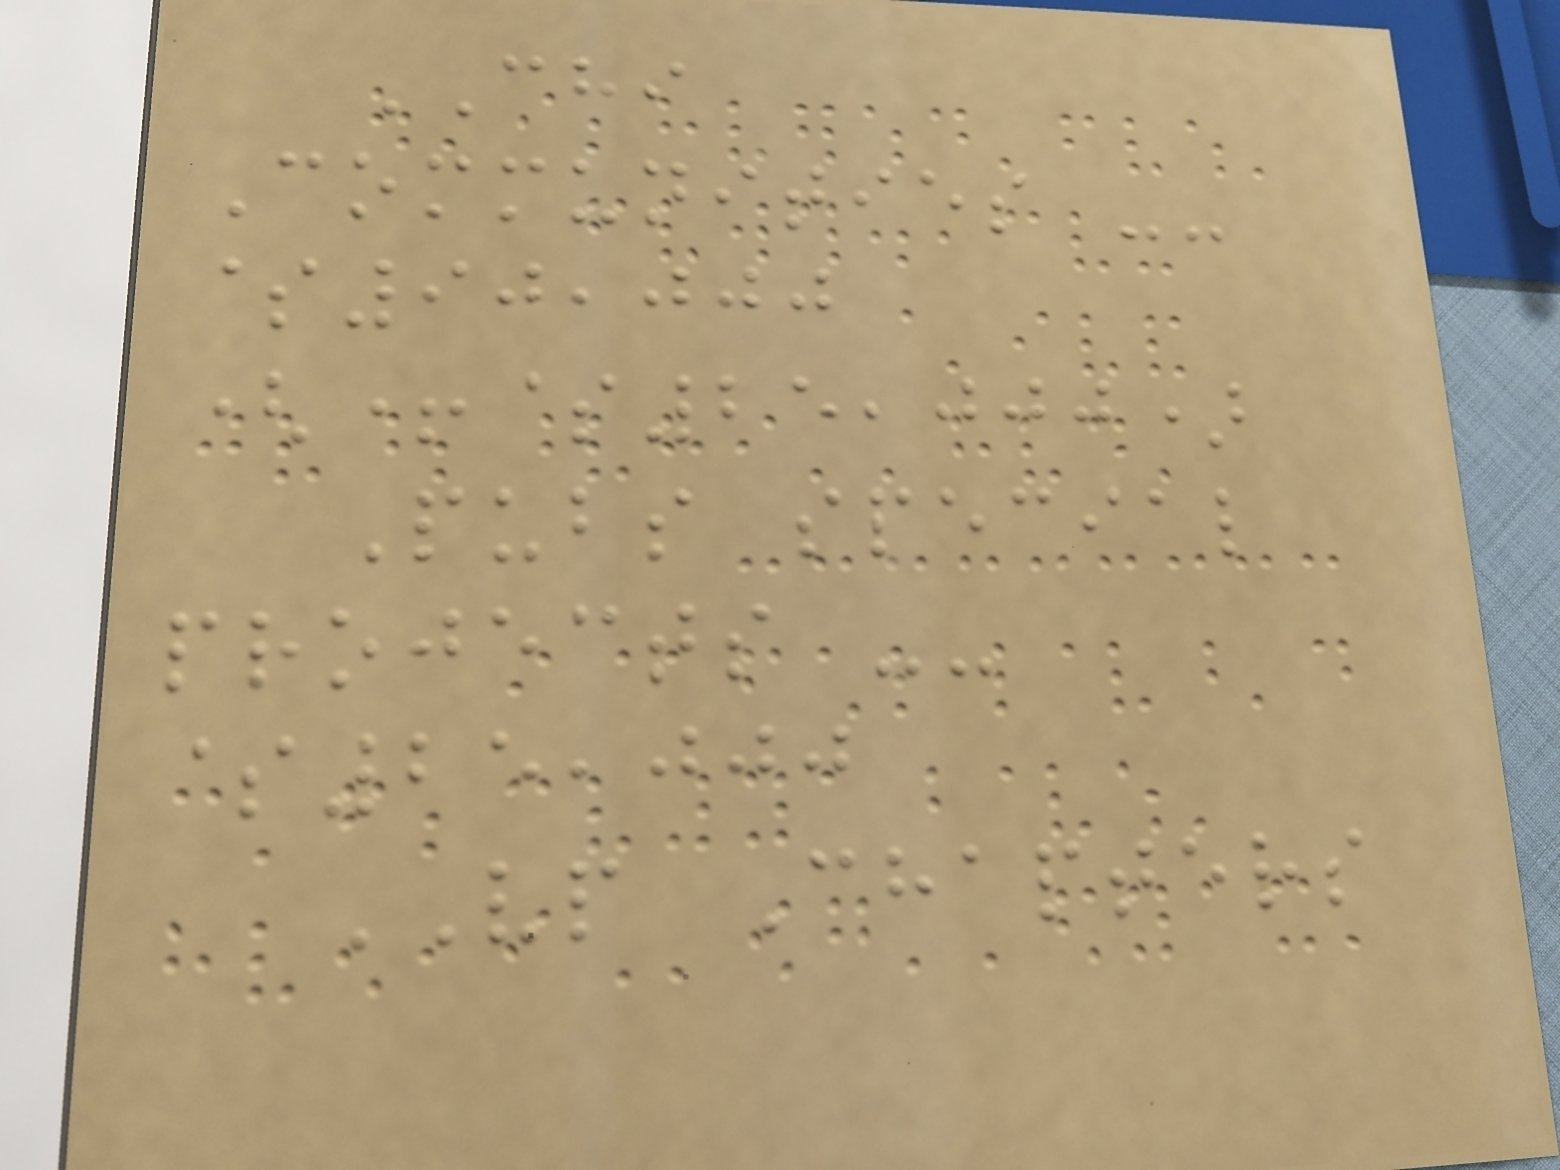CHI
Communities --
$90,000
(+$25,000)
Pubs special
projects --
$25,000
VP Chapters
